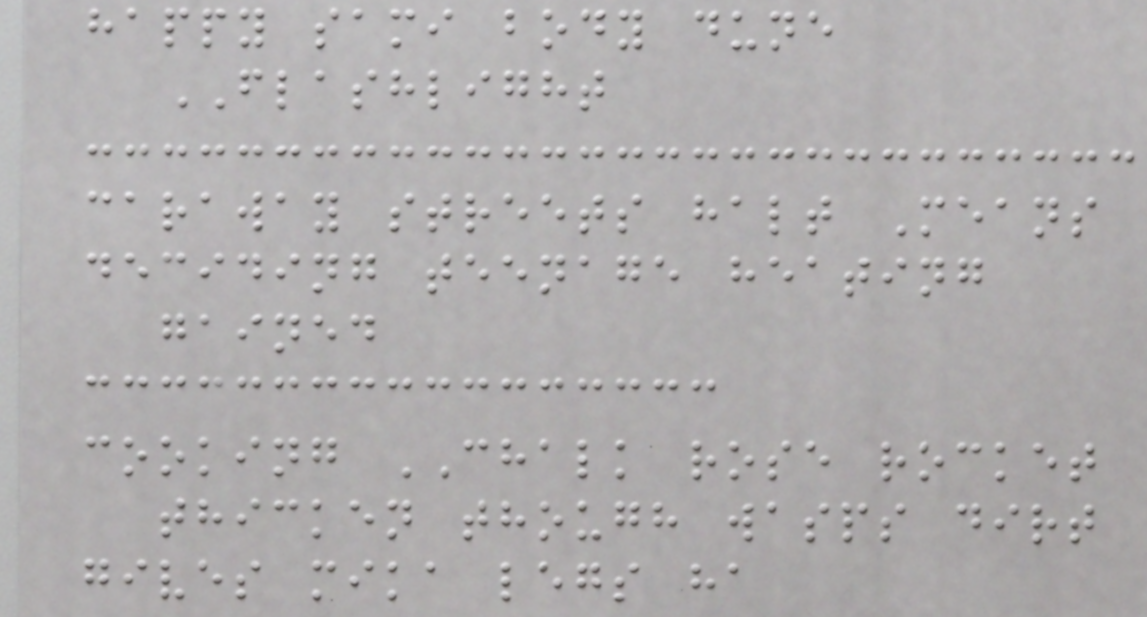happy sami body dune
FLASHLIGHT
caraway streets halt Means
deciding teenage heating
gained
cooking CHALK rose rocket
thicken though wasps dirt
gives mika legs ha
